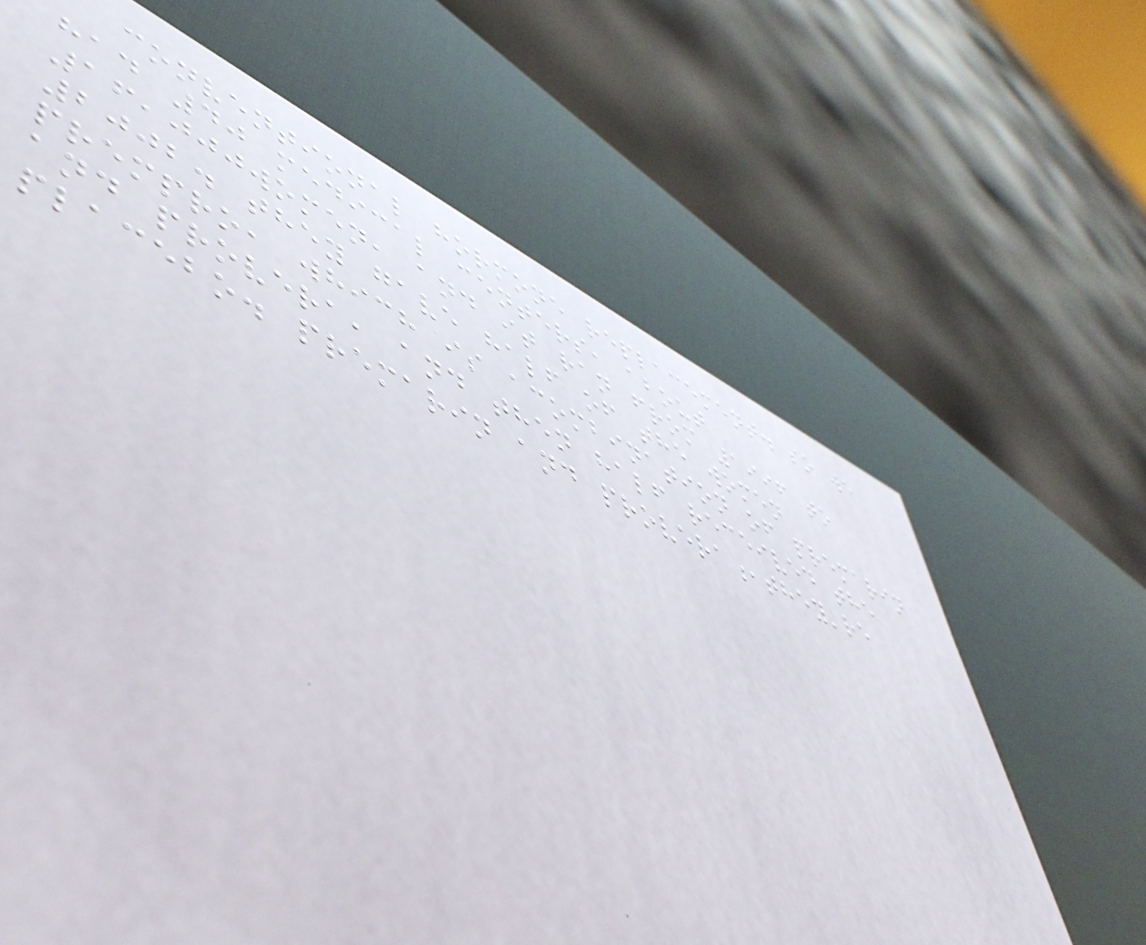conventional hormone replacement. so we
had 40 medical centers, about
16,000women, and it ran from 1996 to
2002. they gave half of the women
prempro, which is acombination of premarin
and provera, and then half received the
placebo. premarin and provera,they're
